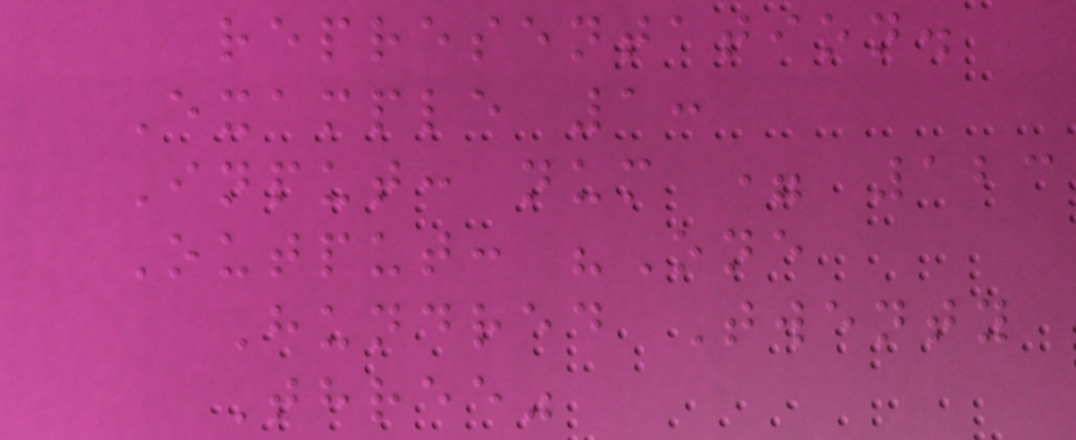representation.
Example 1:
Input: num = 123
Output: "One
Hundred Twenty
Three"
